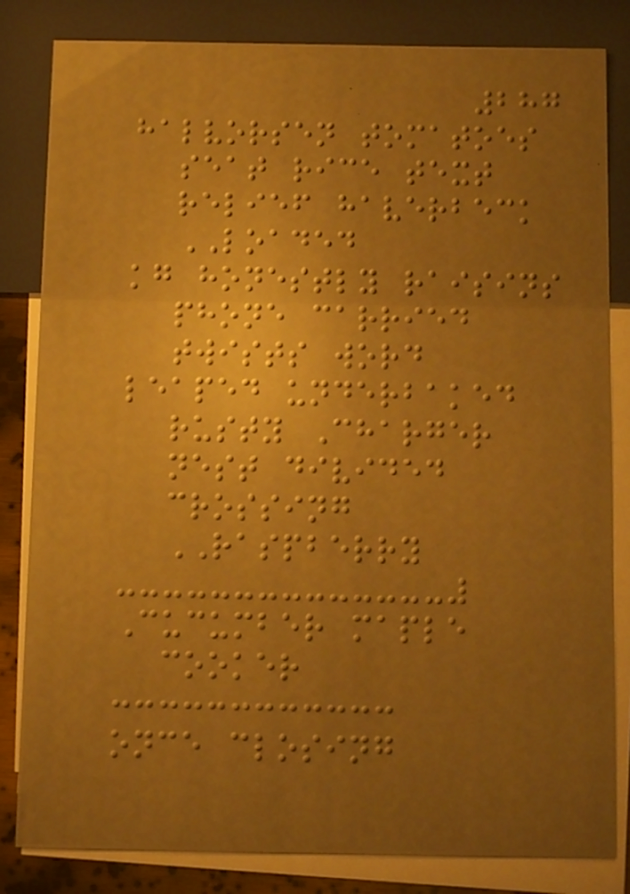287
halvorsen tomatoes
seat rice text
relief haverbeck
LOADED
kg honestly raisins
phone carried
twists word
leaped underbaked
rusty Charger
nest divided
crossing
RASPBERRY
Cucumber maple
cooker
once closing
